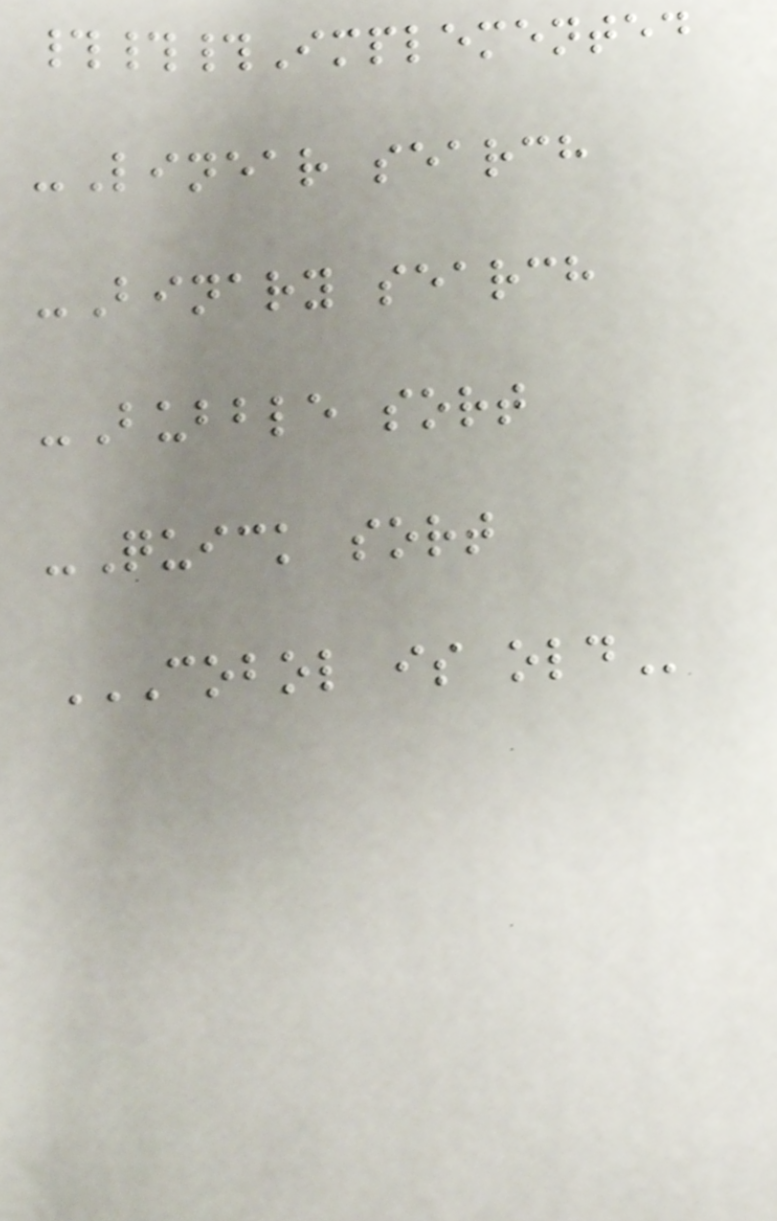###Implemented
-Linear search
-Binary search
-Bubble sort
-Quick sort
COBOL IS OLD
